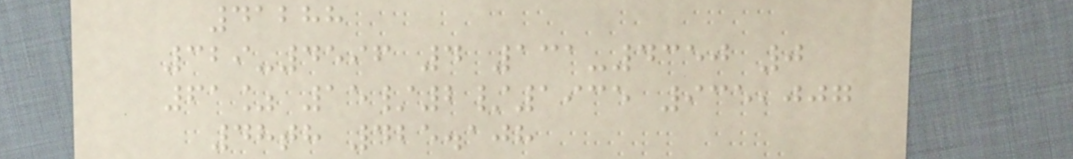41288
329-4596 4 131-4350 0
61% 15/2/1935 935,007
48th 425.108
